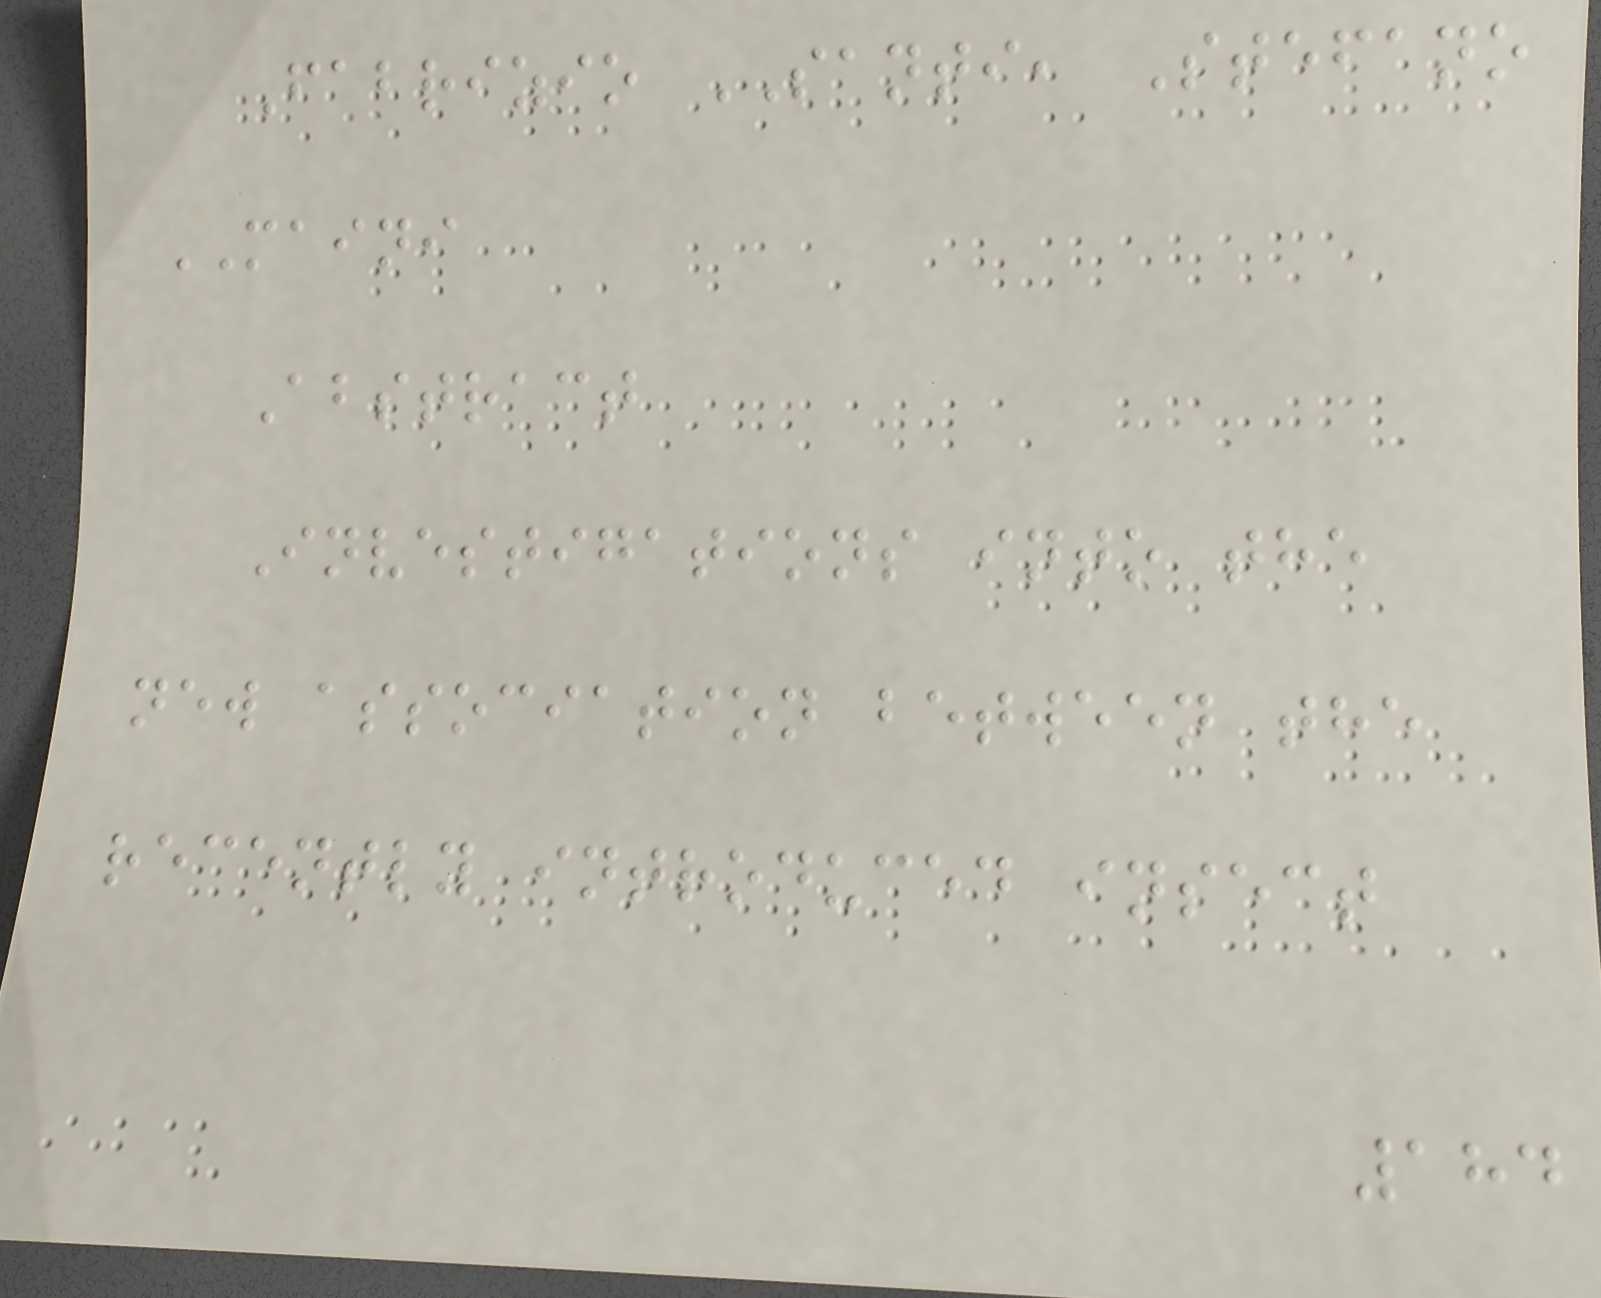Fabrizio SANTI, Stefano
MAINI
Abstract
Investigations into the
new association between the
recently introduced insect
184
